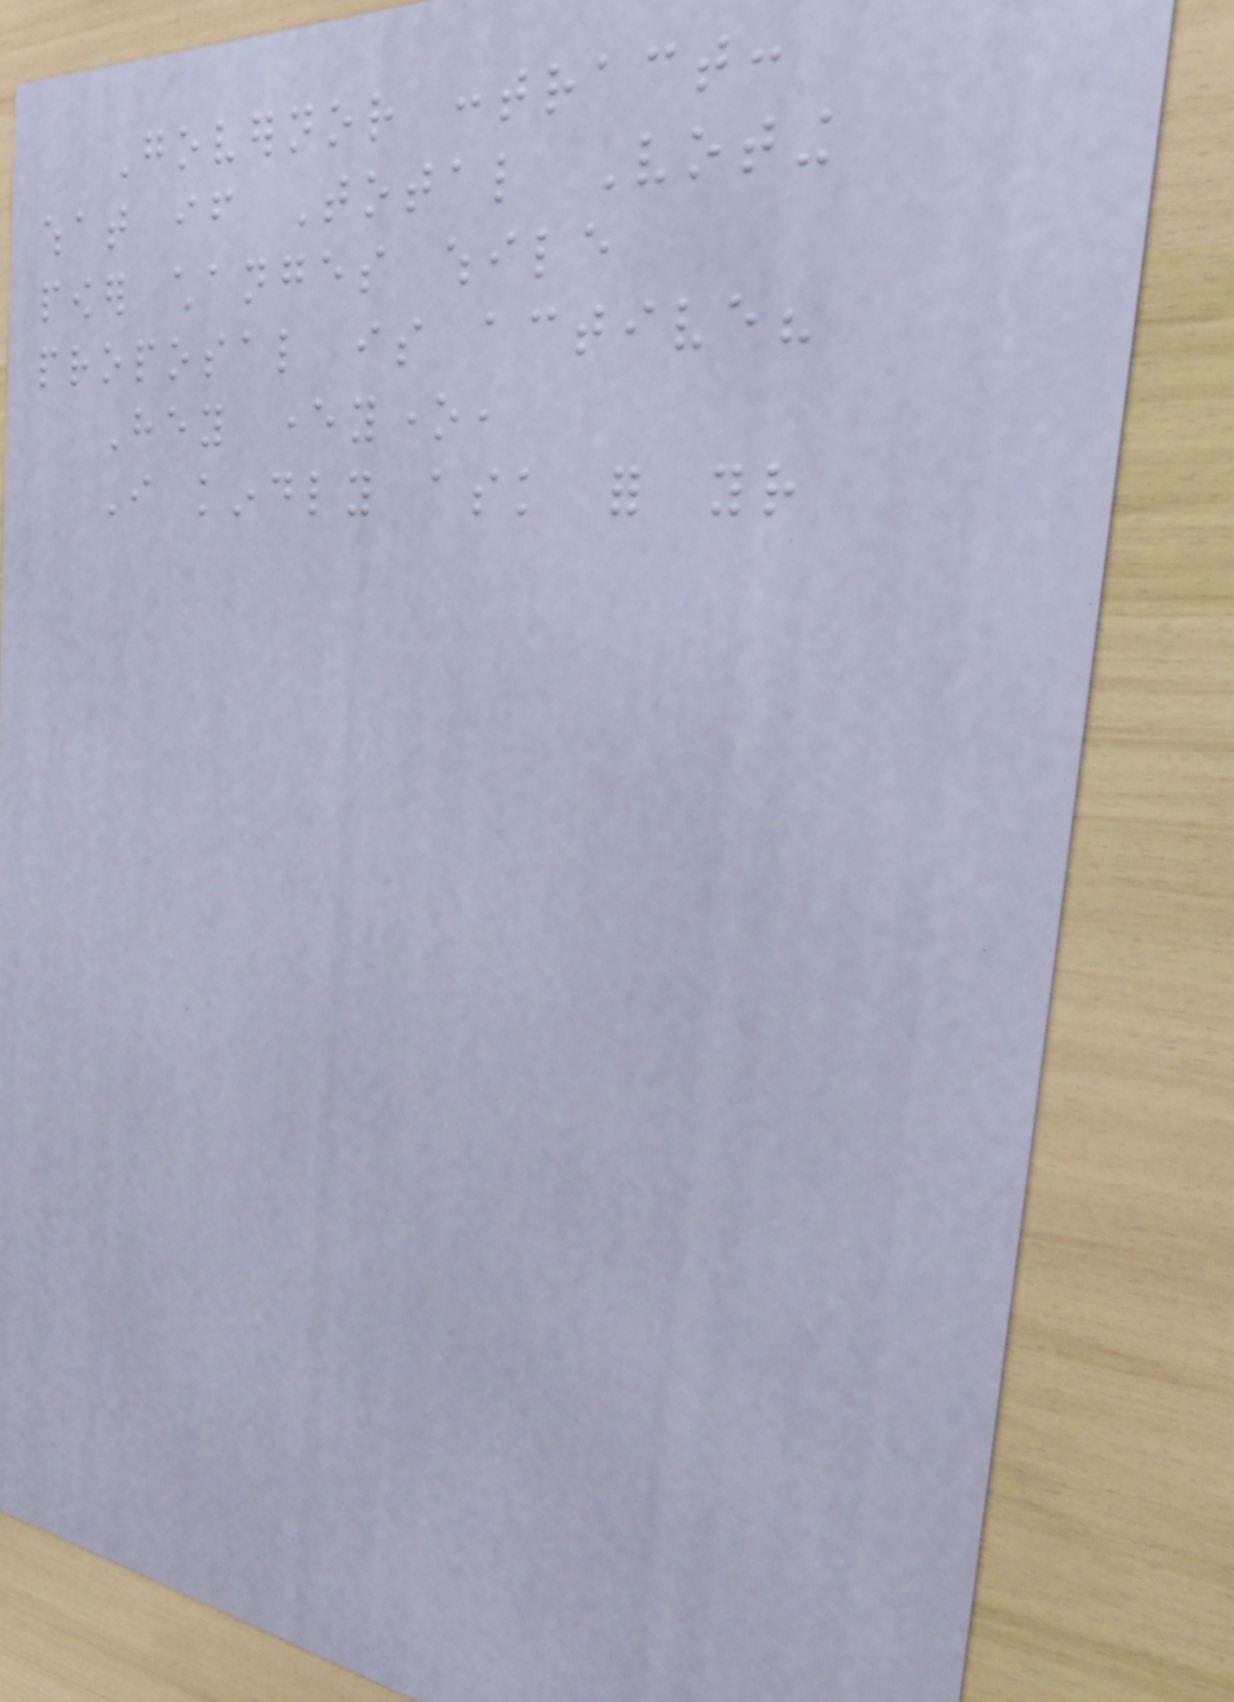Governor contract:
what if Total Voting
power changes while
proposal is active?
Hey everyone,
I kindly ask for your
